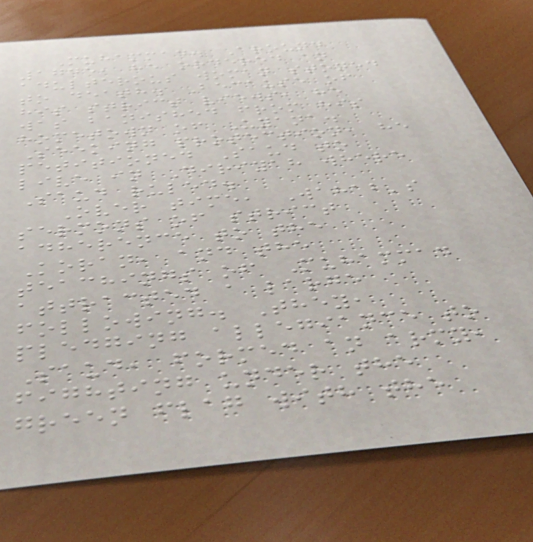Muhammad. Around
1745, he ordered an
adulterous woman stoned
to death. Because of
his strict views, he
was banished from his
hometown of Uyana.
Seeking protection, he
petitioned Saud to
live in Diriyah where
Saud ruled.
Over time, Wahab's
sermons of strict
adherence to the
Koran, and the
teachings of Muhammad
attracted a large
following. They,
pledging allegiance to
Saud, formed an army,
fighting under the
green flag with the
